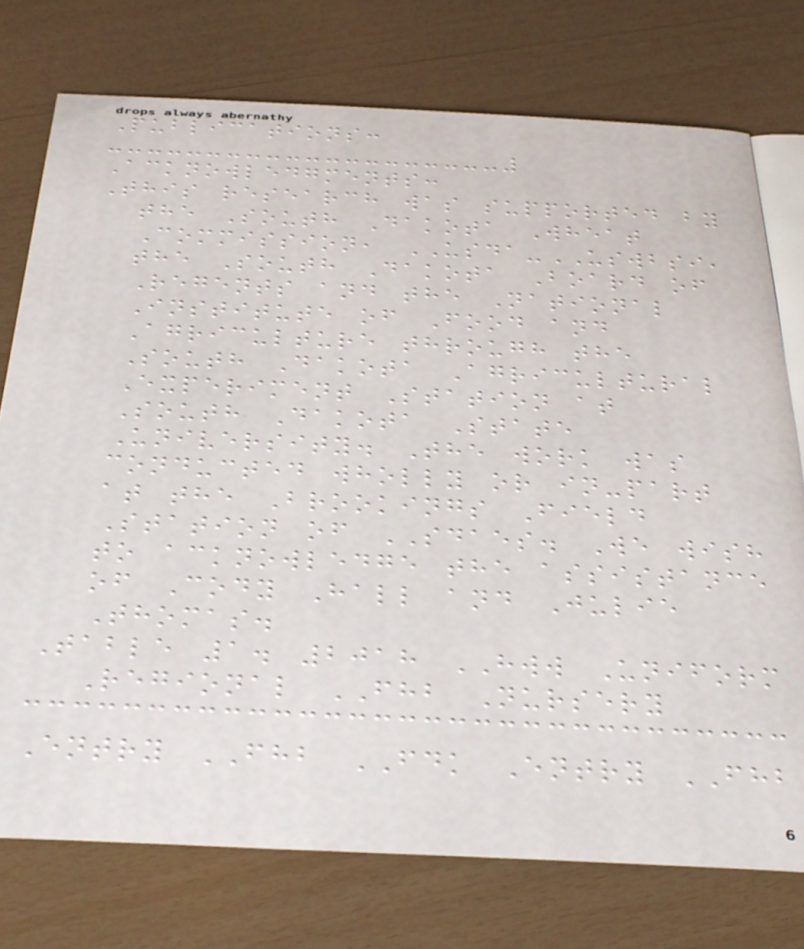Publications:
Acknowledgments:
This research was supported by
the South Dakota Wheat
Commission, USDA-USWBSI,
the South Dakota Board of
Regents and the National
Institute of Food and
Agriculture through the
South Dakota Agricultural
Experiment Station at
South Dakota State
University. The work was
conducted wholly or in-part
at the Brookings Field
Station of SDAES. We wish
to acknowledge the assistance
of Cody Hall and Julie
Thomas.
Table 1. 2018 HWW Uniform
Regional FHB Nursery
Entry FHB FDK Entry FHB
